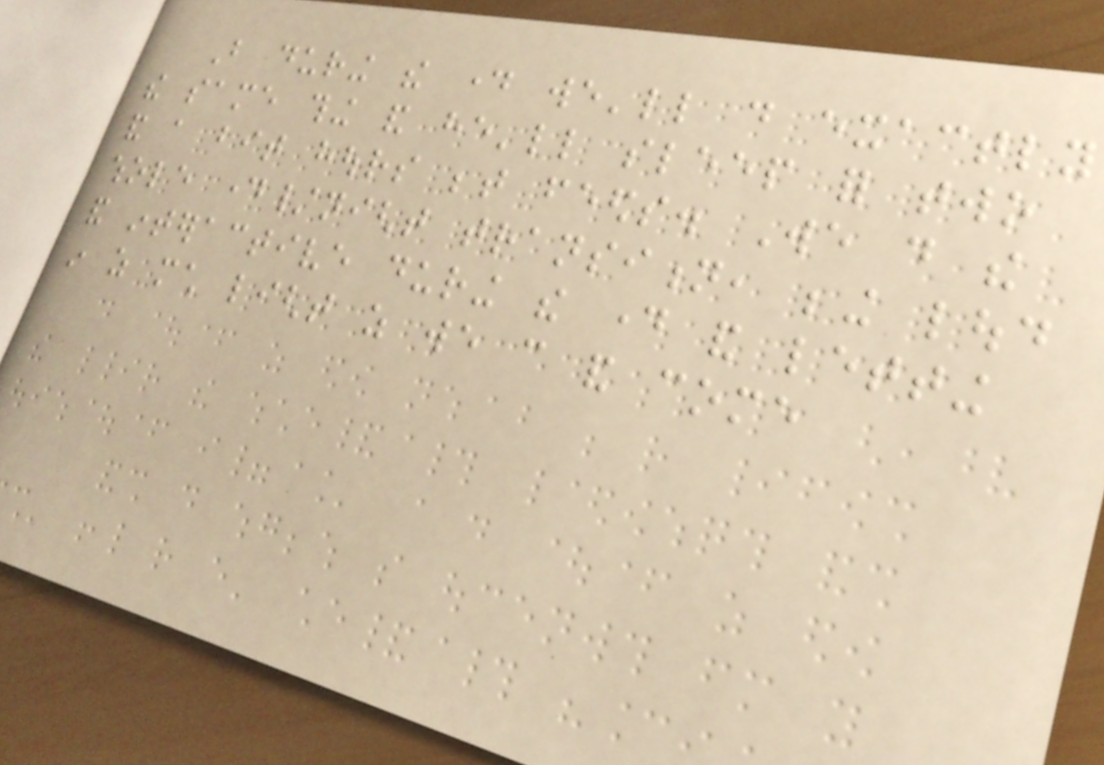But during the day we'll do exactly
the same thing and he'll sleep for two
and a bit hours between feeds. We do the
whole day/night transition, being loud
and interactive during the day and letting
in as much light as we can and come
